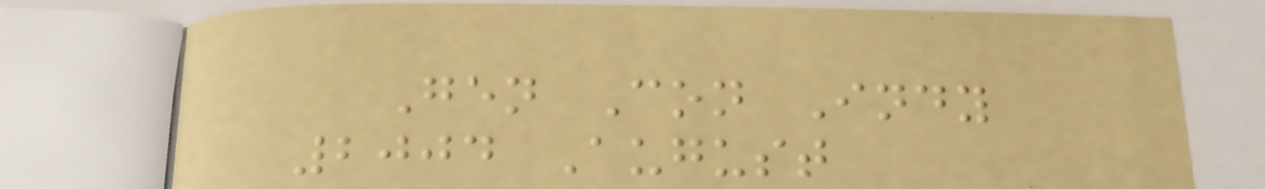Gen Con Indy
2004 August
